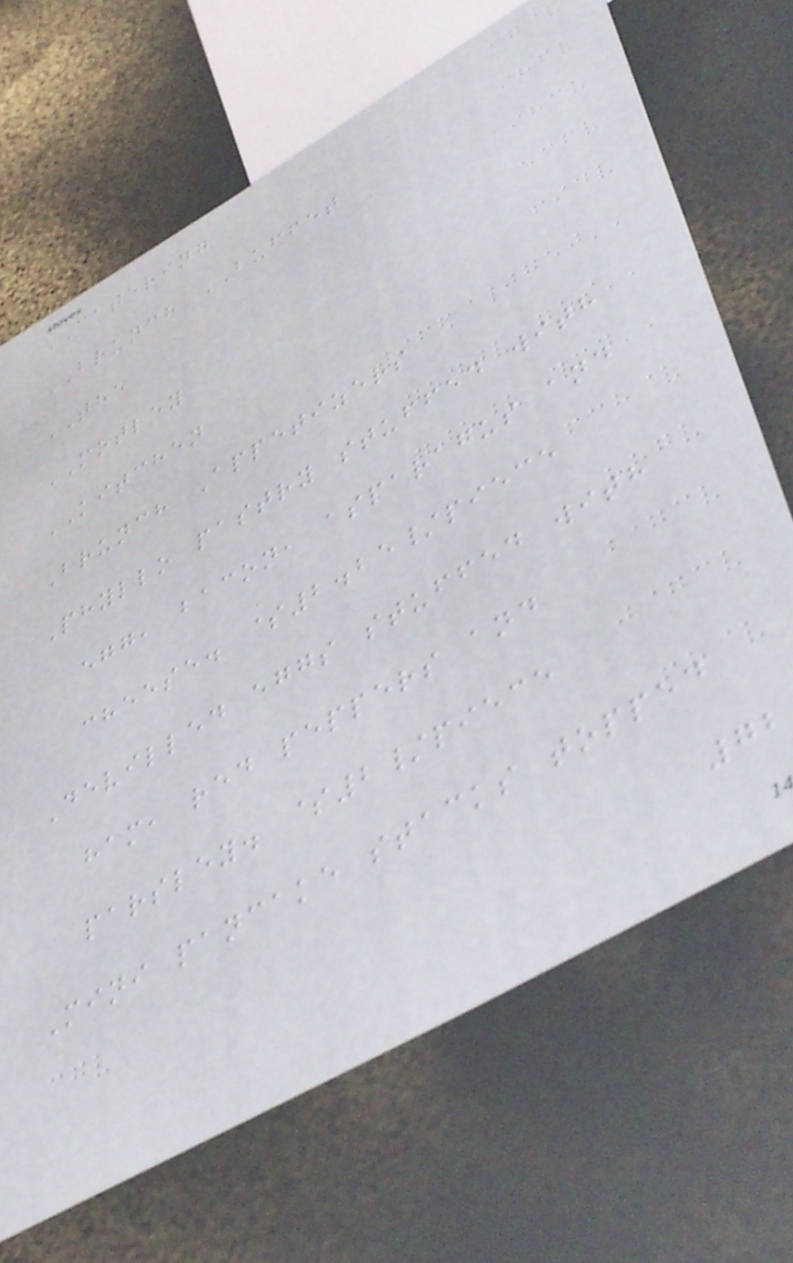CATERING
BRUNCH BUFFET
THE
MOTLEY
KITCHEN
Brunch Appetizers
Phyllo pastry stuffed with
egg, bacon, asparagus and
cheese. $2.25/piece
Devilled eggs stuffed with
ham, red peppers and
parsley. $2/piece
Mini pancake stacks topped
72
